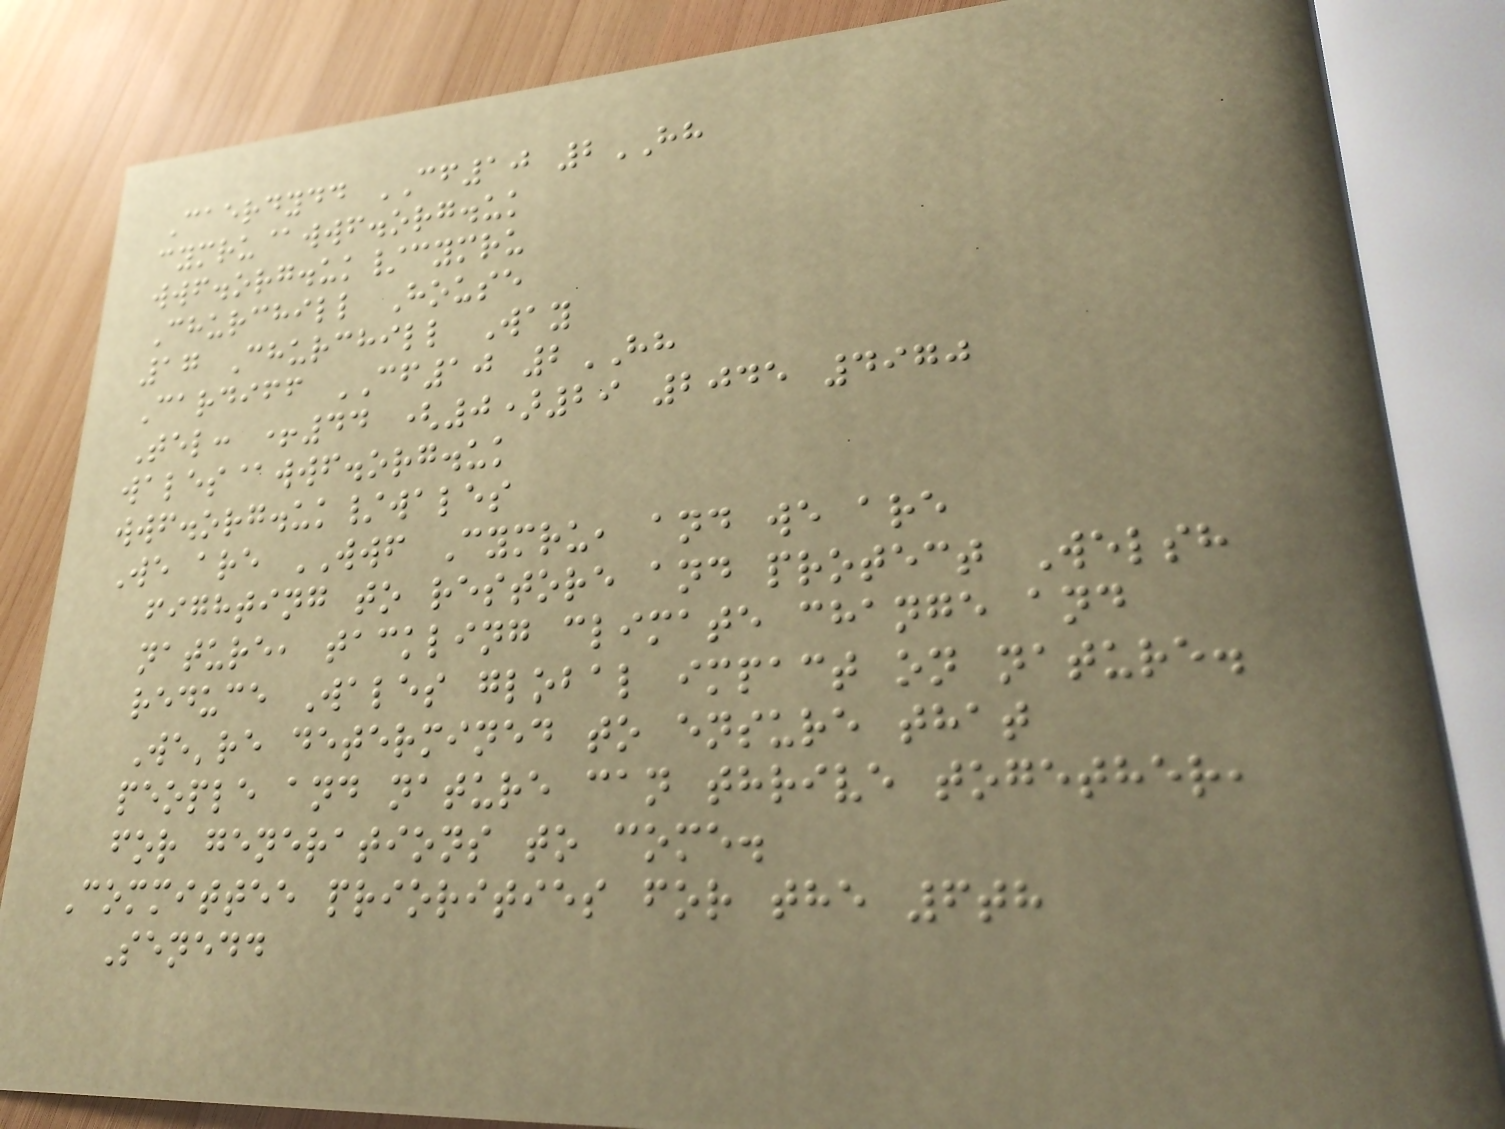Caerdydd CF10 2HH
cymru@wwf.org.uk
wwf.org.uk/cymru
Churchill House
17 Churchill Way
Cardiff CF10 2HH
Tel: +44 (0)29 2045 4970
wales@wwf.org.uk
wwf.org.uk/wales
We are WWF Cymru, and we are
fighting to restore and protect Welsh
nature, tackling climate change and
reduce Wales global impact on nature.
We're determined to ensure that
people and nature can thrive together,
for generations to come.
Committee priorities for the 6th
Senedd
